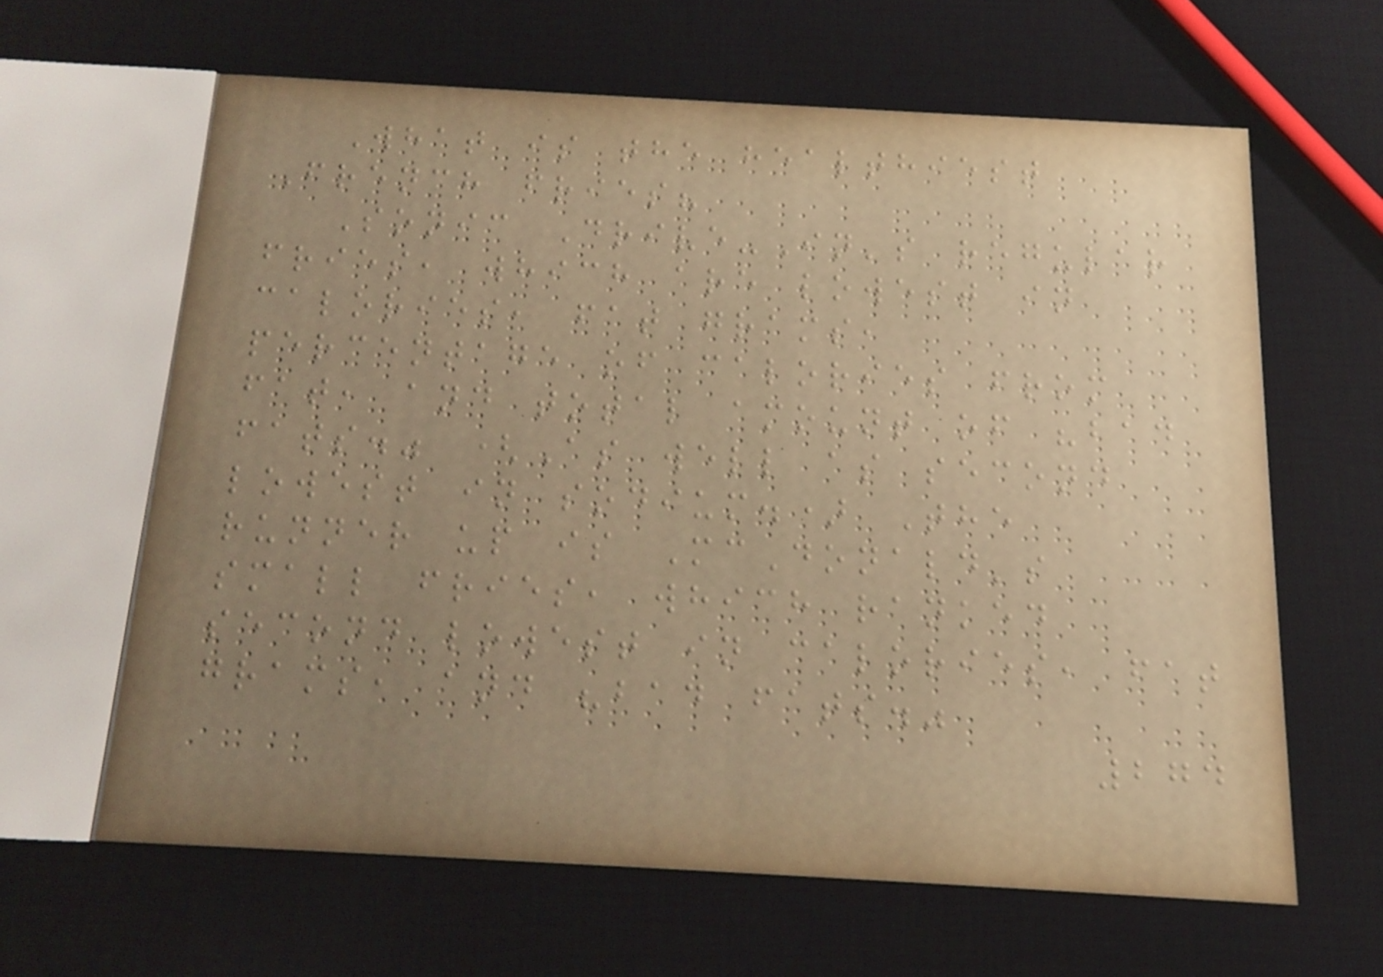What is the healthiest
French fries?
Sonic Drive-In's regular
fries, which are lowest in
calories, fat grams,
percentage of calories from
fat, and total amount of "bad
fats." (As well as second
lowest in sodium.) The
runner up is McDonald's
small fries, which ranked
second lowest in calories, fat
grams, and "bad fats."
274
